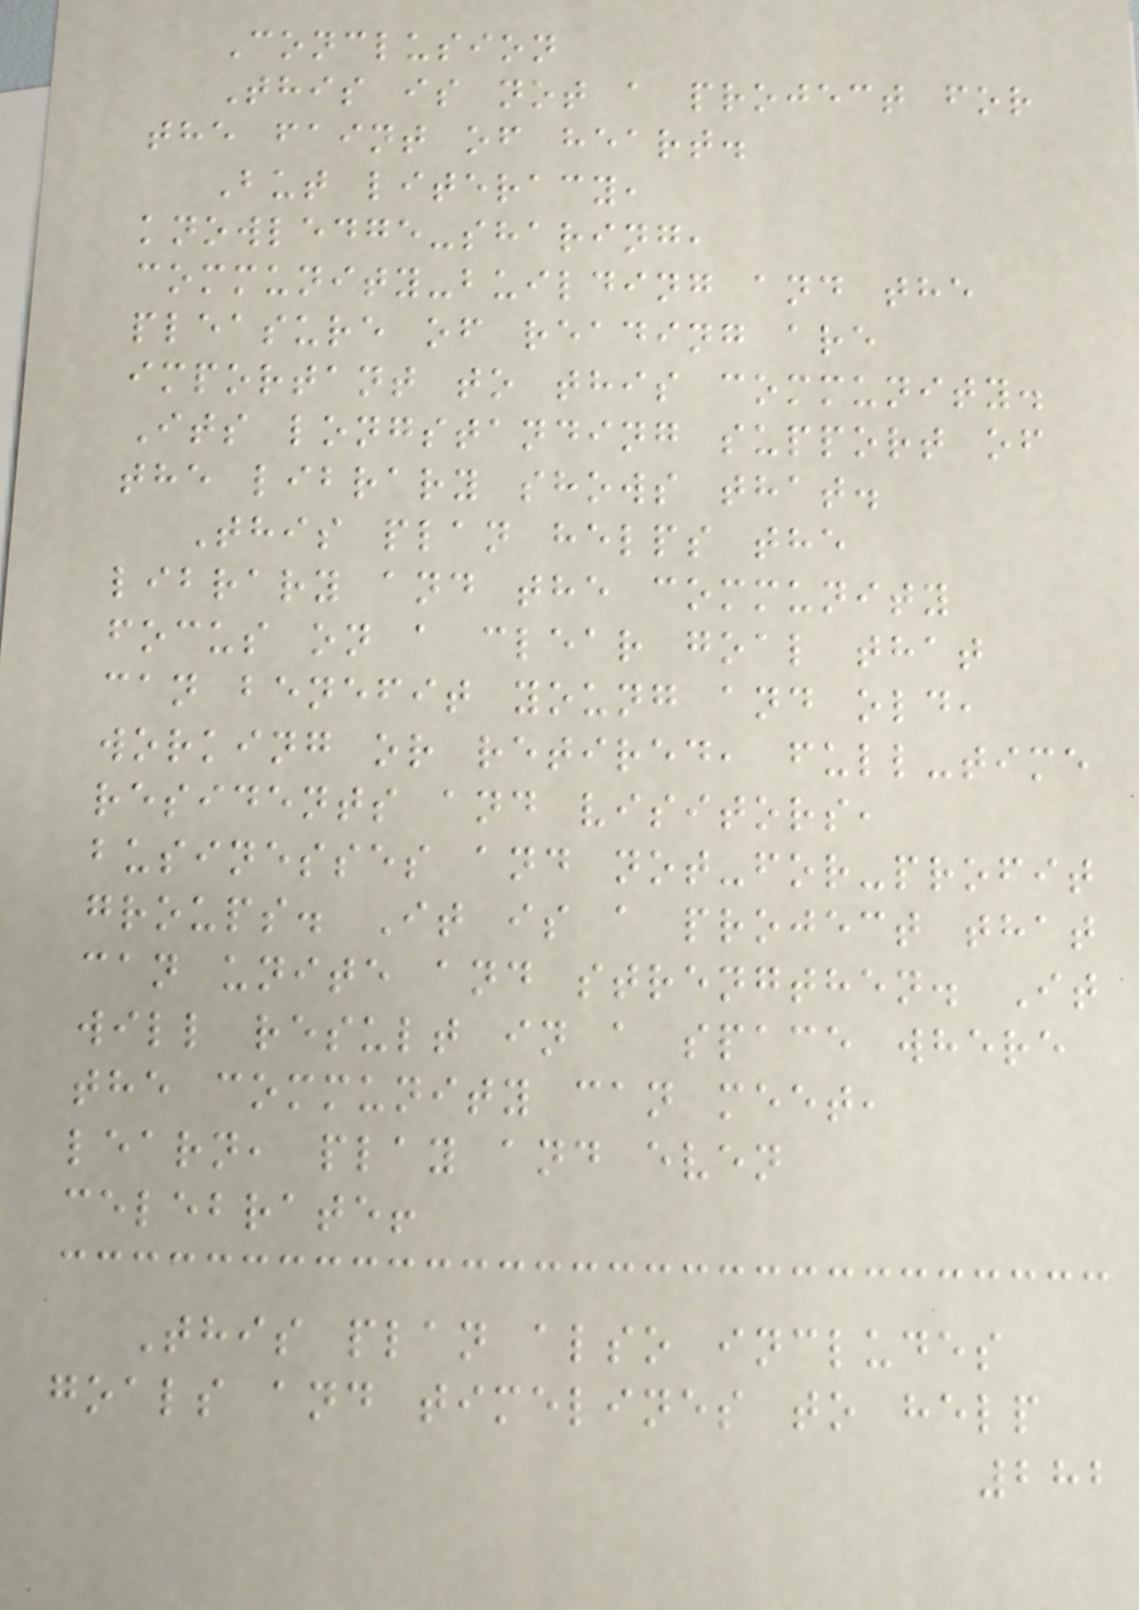Conclusion
This is not a project for
the faint of heart.
But literacy,
knowledge-sharing,
community-building and the
pleasure of reading are
important to this community.
Its longstanding support of
the library shows that.
This plan helps the
library and the community
focus on a clear goal that
can benefit young and old,
working or retired, full-time
residents and visitors,
businesses and not-for-profit
groups. It is a project that
can unite and strengthen. It
will result in a space where
the community can meet,
learn, play and even
celebrate!
This plan also includes
goals and timelines to help
282
